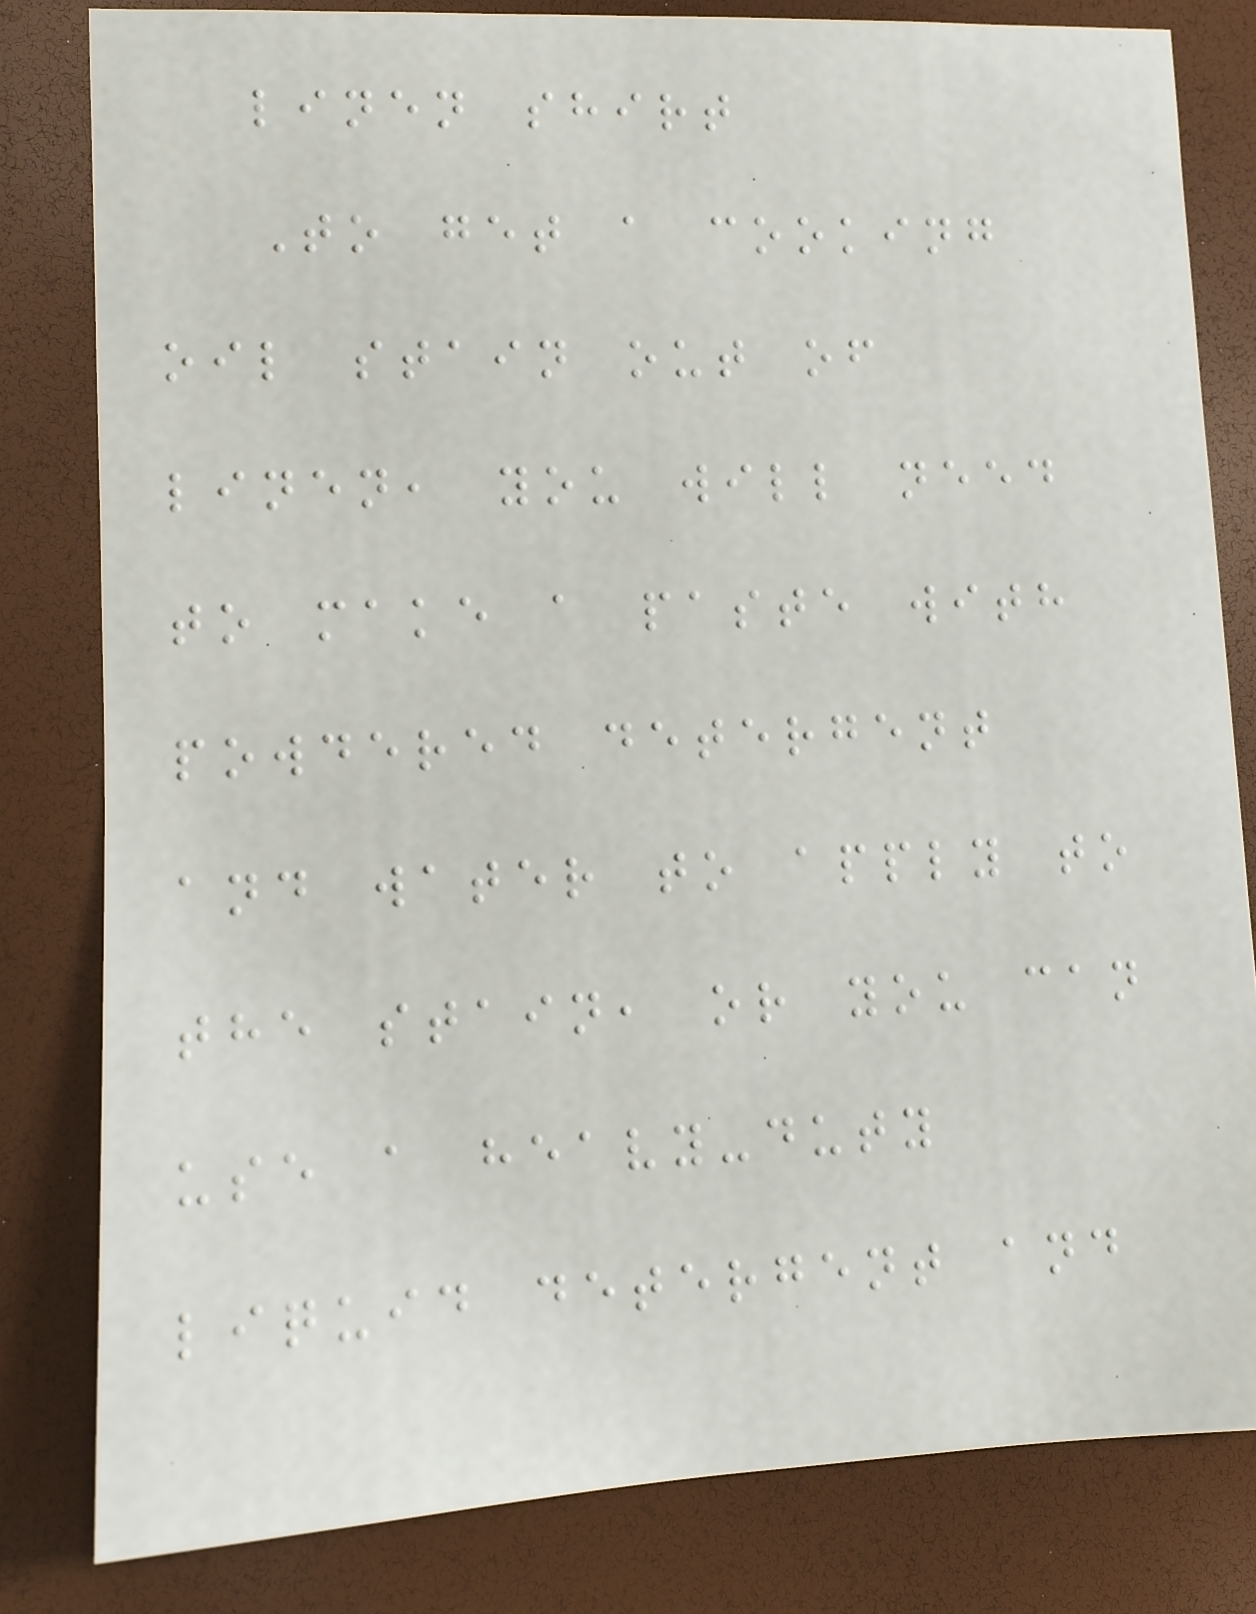linen shirt
To get a cooking
oil stain out of
linen, you will need
to make a paste with
powdered detergent
and water to apply to
the stain, or you can
use a heavy-duty
liquid detergent and
